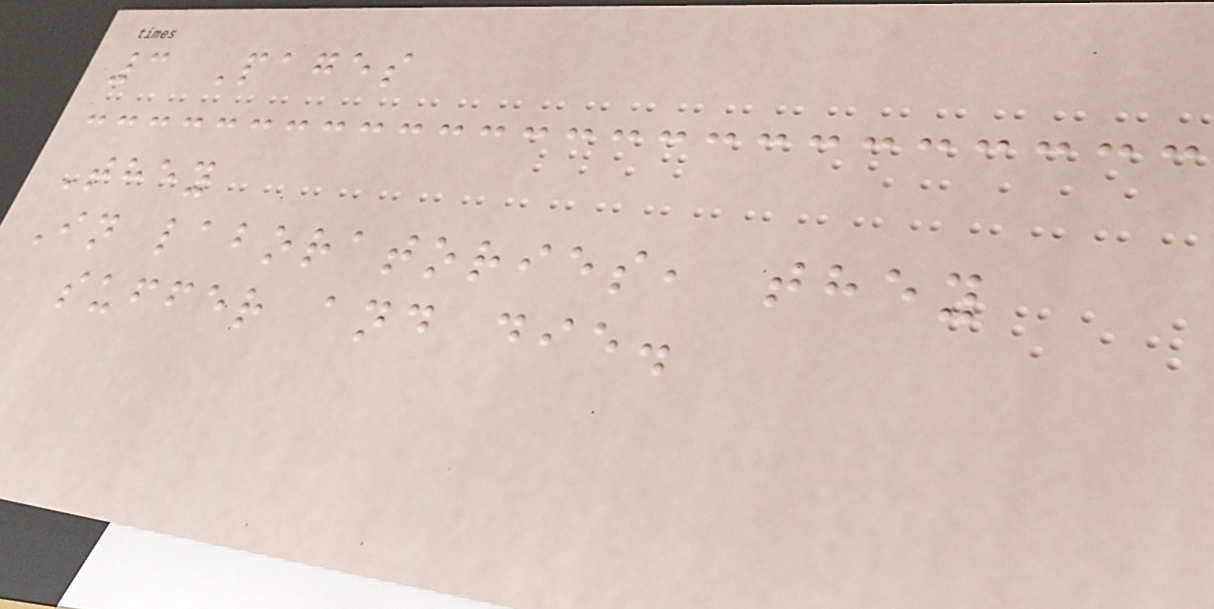3 Pages
They
In laboratories, they
suffer and die.
